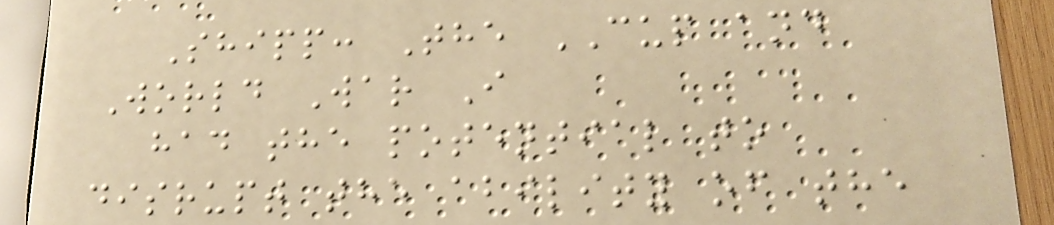Shipp: The CUP and
World War I
had the potential to
disrupt the ability of the
